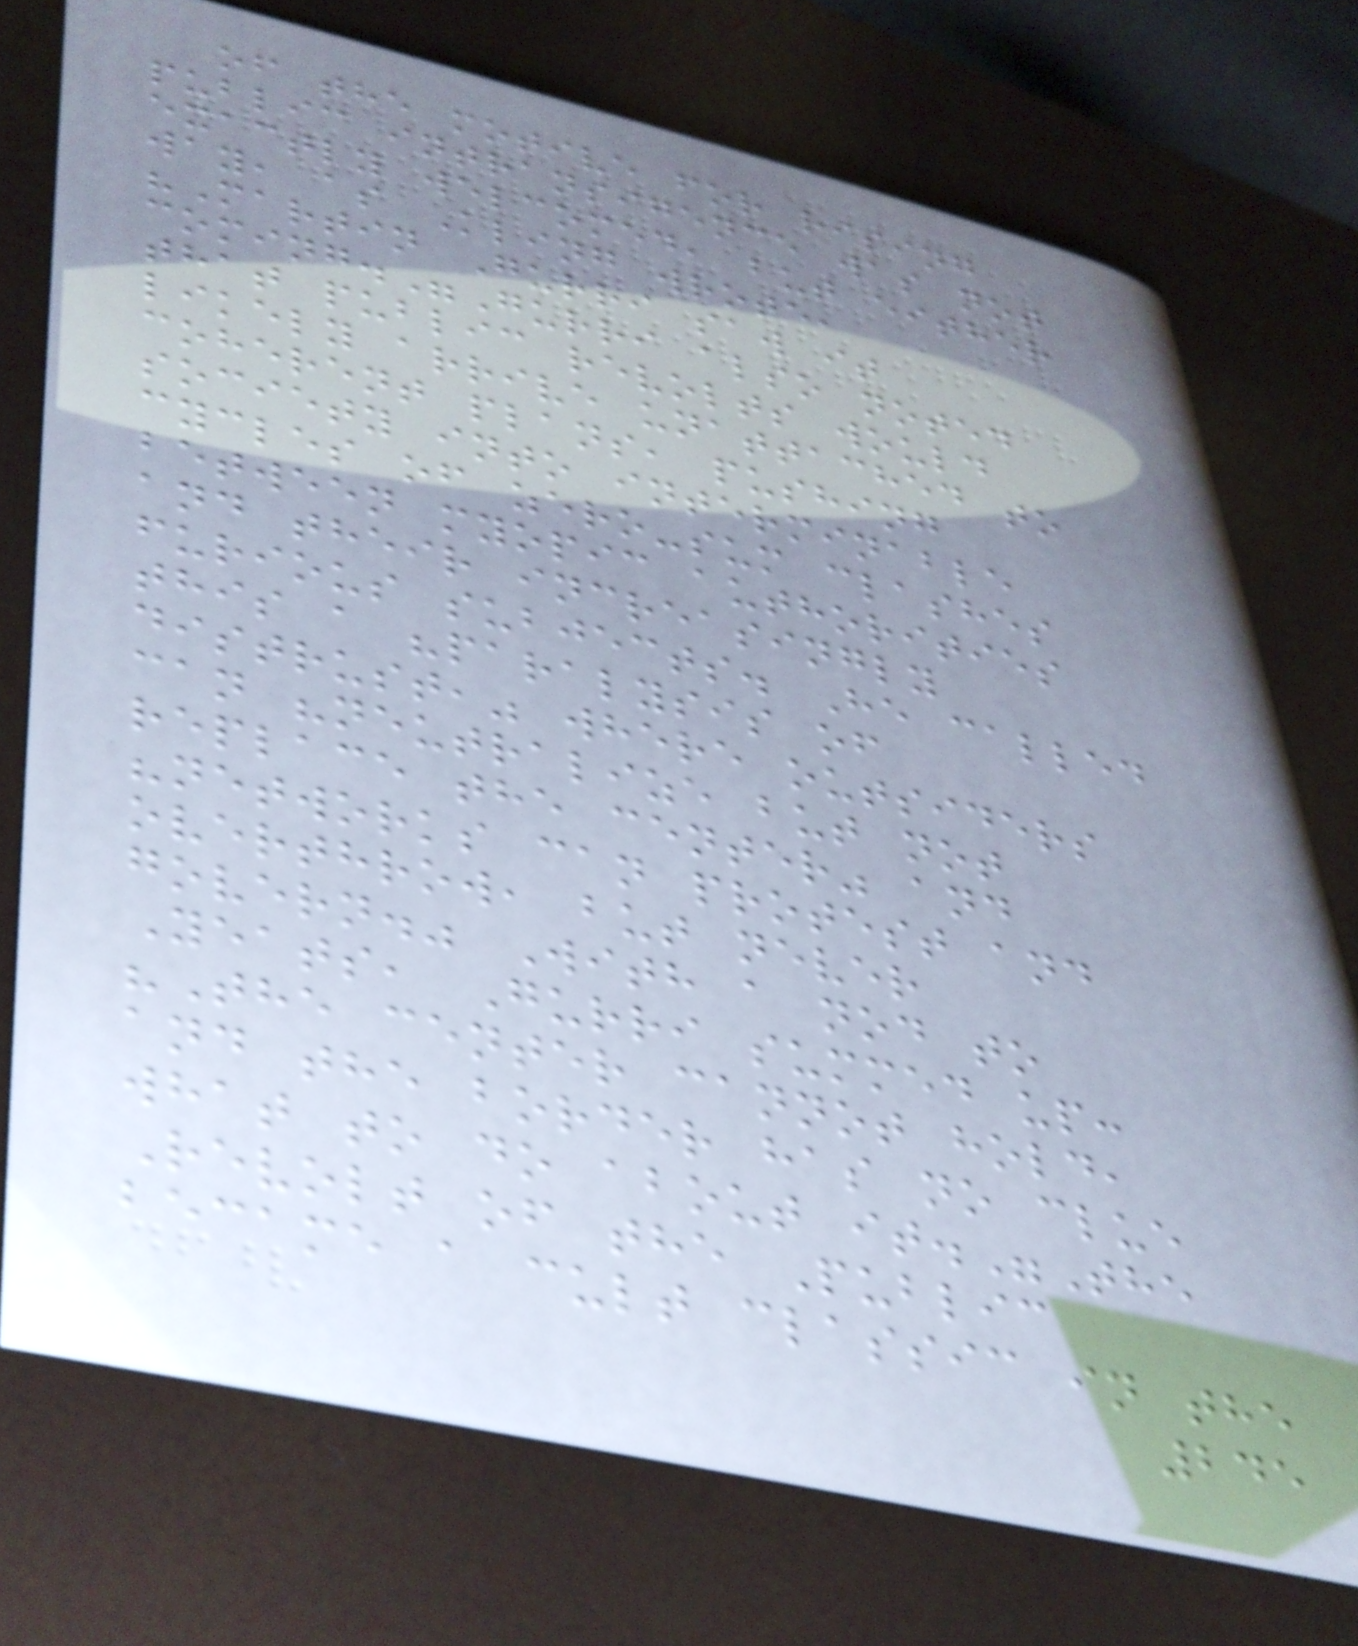of the motive for rising
public intransigence was not
exactly welcomed, but either
way, as Kling wrote,
"Martin Gurri saw it
coming."Gurri also noted
that public revolts would
likely arrive unattached to
coherent plans, pushing
society into interminable
cycles of zero-sum clashes
between myopic authorities
and their increasingly
furious subjects. He called
this a "paralysis of
distrust," where outsiders
can "neutralize but not
replace the center" and
"networks can protest and
overthrow, but never
govern." With a nod to
Yeats, Gurri summed up:
"The center cannot hold,
and the border has no clue
what to do about it."The
Revolt of the Public
became a cult classic in the
245
